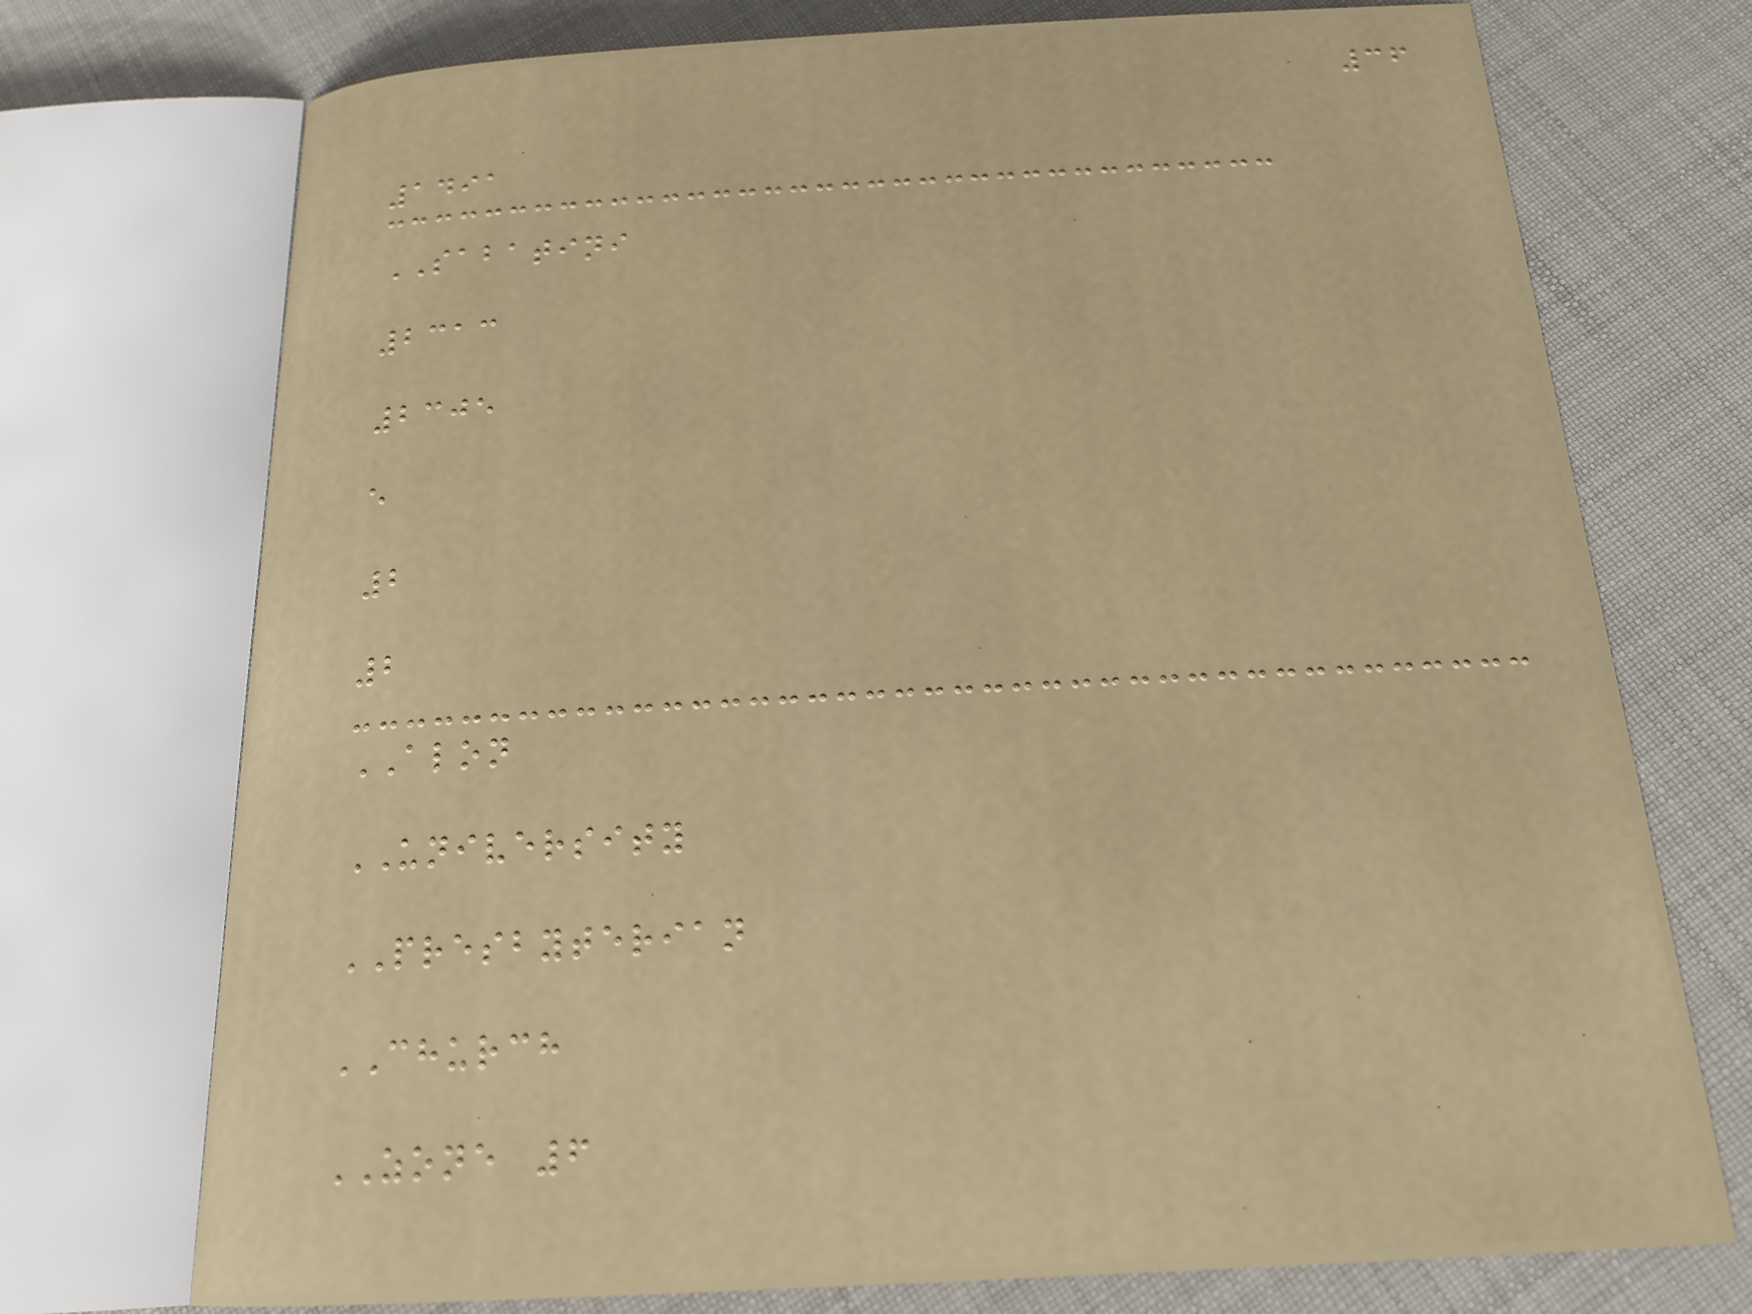36
1491
SABATINI
2313
2305
e
2
2
ALON
UNIVERSITY
PRESBYTERIAN
CHURCH
ZONE 6
